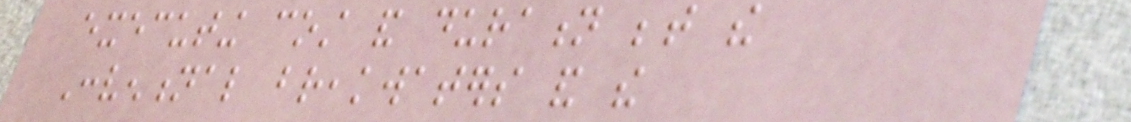executing cost and duration between the
Conventional breakwaters and the
